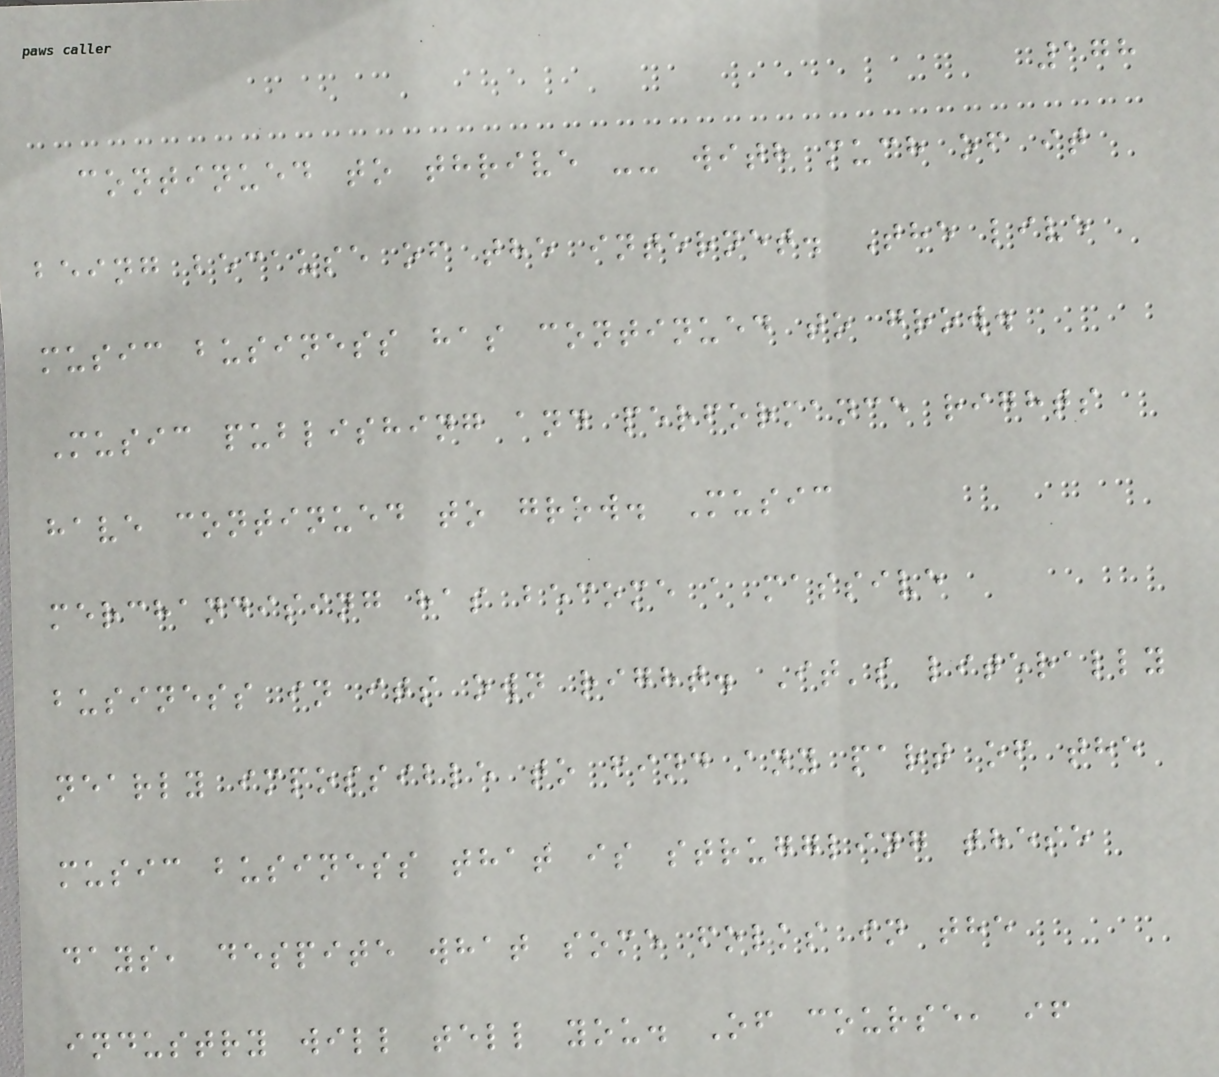178
continued to thrive -- with much of it
being because of the internet. The live
music business has continued to grow.
Music publishing and performance rights
have continued to grow. Music
merchandising has become a massive
business in its own right. It's literally
nearly impossible to find any part of the
music business that is struggling these
days, despite what some folks in the
industry will tell you. Of course, if
